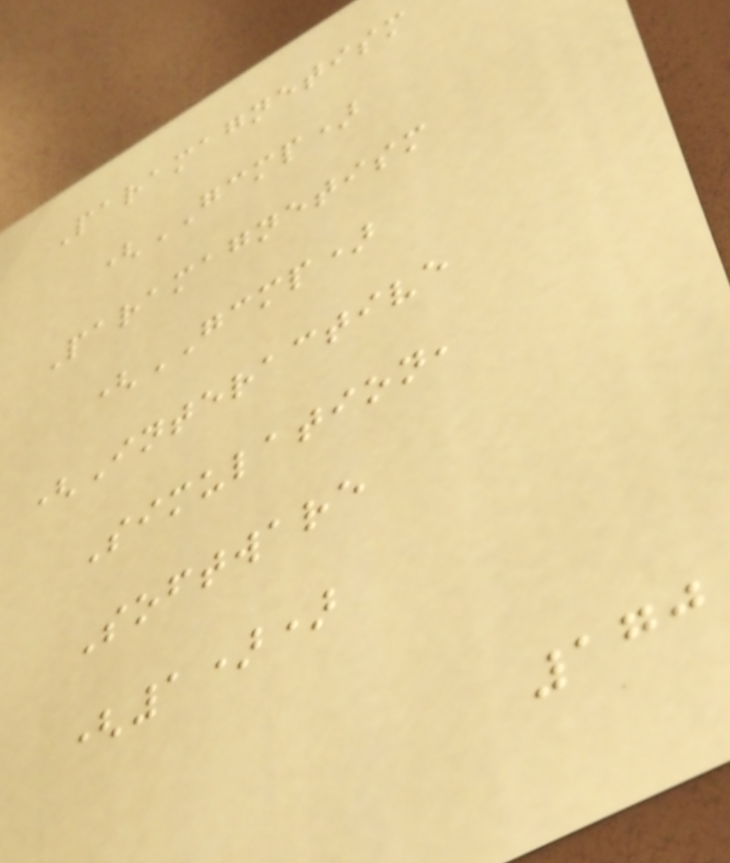Paramagnetism
(GCMP)
Paramagnetism
(GCMP)
(Interactive
Simulation,
Software
(1))
170
